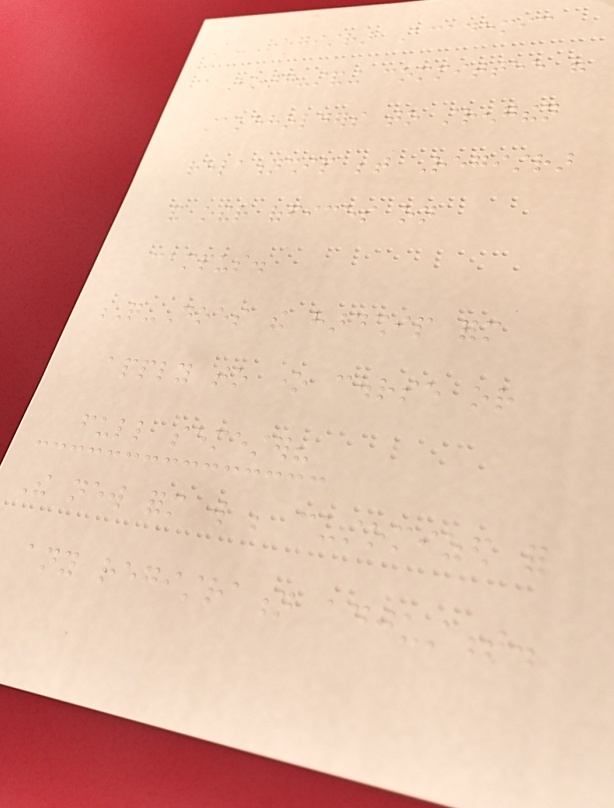A-Registrar Academic
Board-standing committee of
stakeholders to strengthen
relationship between Registrar
and other offices on
campus.
Q-Does the hardship form
apply to one course or
full semester?
The new form will be customized for
any registration adjustment.
